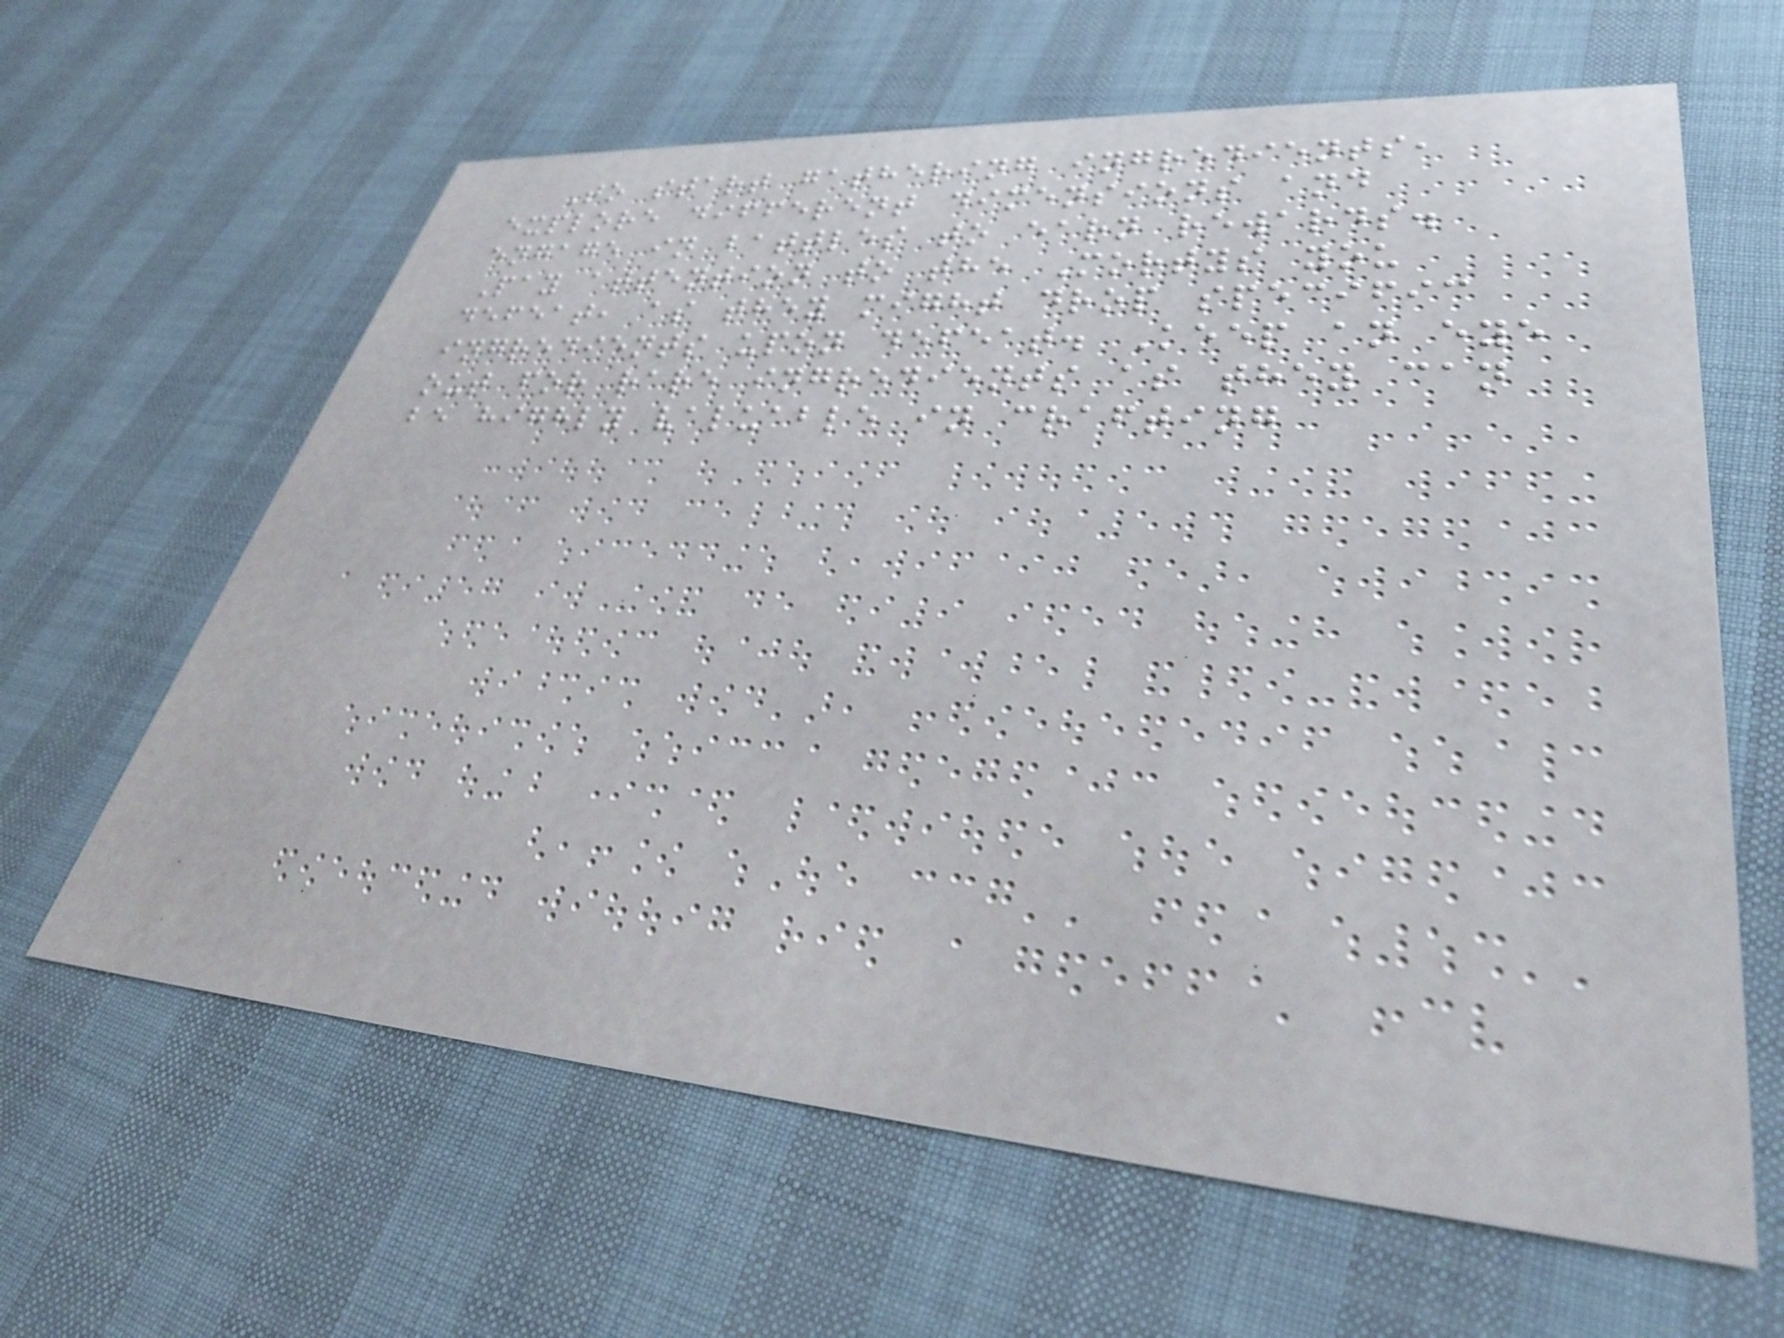To start gathering ingredients,
explore different dimensions and
engage in battles to earn rewards.
Pay attention to the Mortys you
defeat, as they might drop specific
ingredients upon defeat. Keep an eye
out for rare ingredients as they can
be highly valuable in crafting
